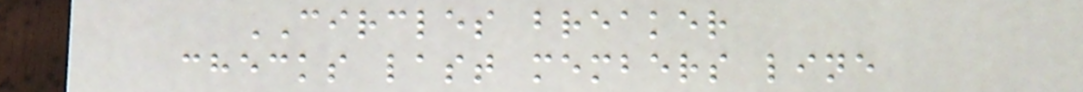CIRCLES breaker
checks last members line
